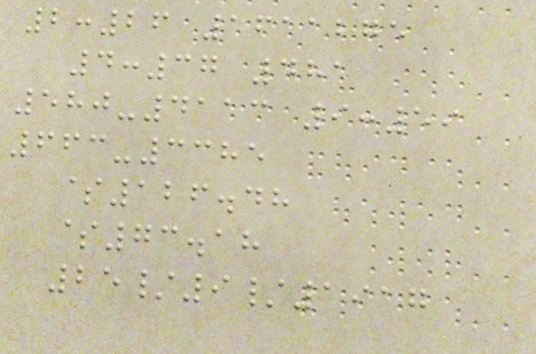2:26 1611275
4:37 481
580-4113 9:59
663-3385
$126.48
$73.18
25/9/1917
